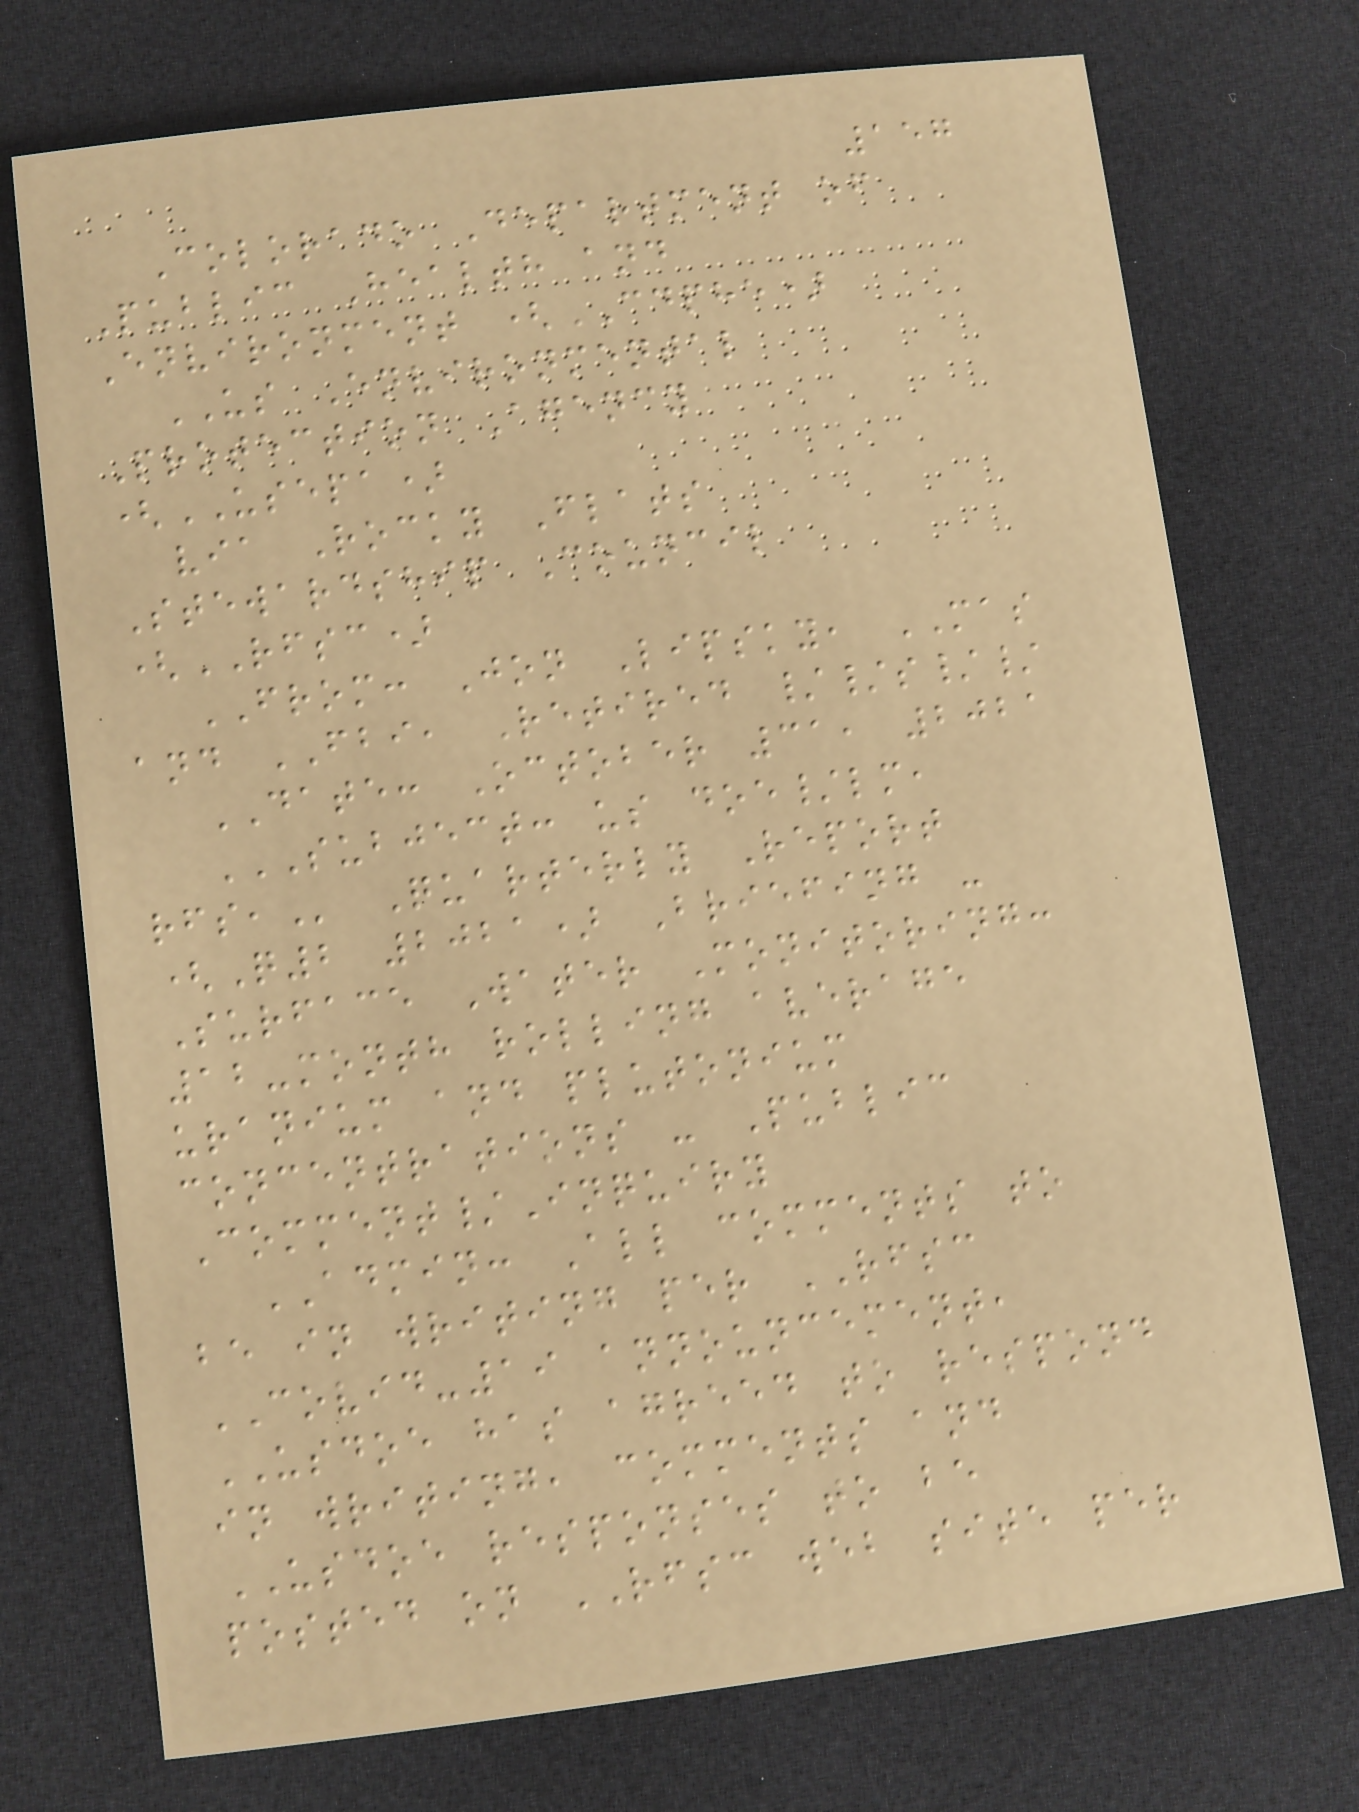157
Colorado Department of
Public Health and
Environment (CDPHE)
US Environmental
Protection Agency
(USEPA)
via Rocky Flats
Stewardship Council
(RFSC)
FROM: Jon Lipsky, MAS
and FBI, Retired //s//
DATE: October 31, 2021
SUBJECT: US DOE/LM,
RFS, Quarterly Report
(Q2 2021) Briefing -
Surface Water Monitoring:
12-month rolling average
uranium and plutonium
concentrations - Public
Comment/Inquiry
ADMIN: All comments to
be in writing per RFSC
COVID-19 announcement,
USDOE has agreed to respond
in writing, comments and
USDOE responses to be
posted on RFSC web site per
